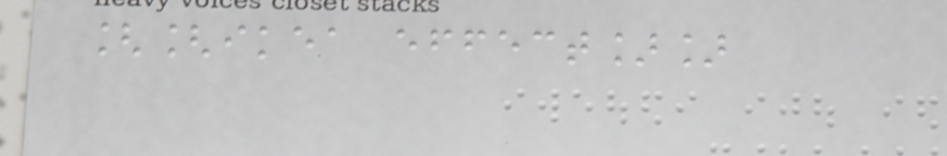[[ikea effect]]
